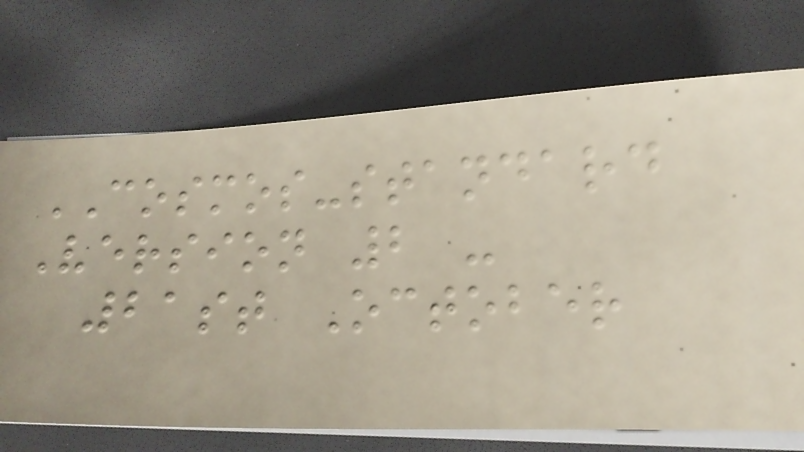COSMOS-standard
Version 2 -
21st October
